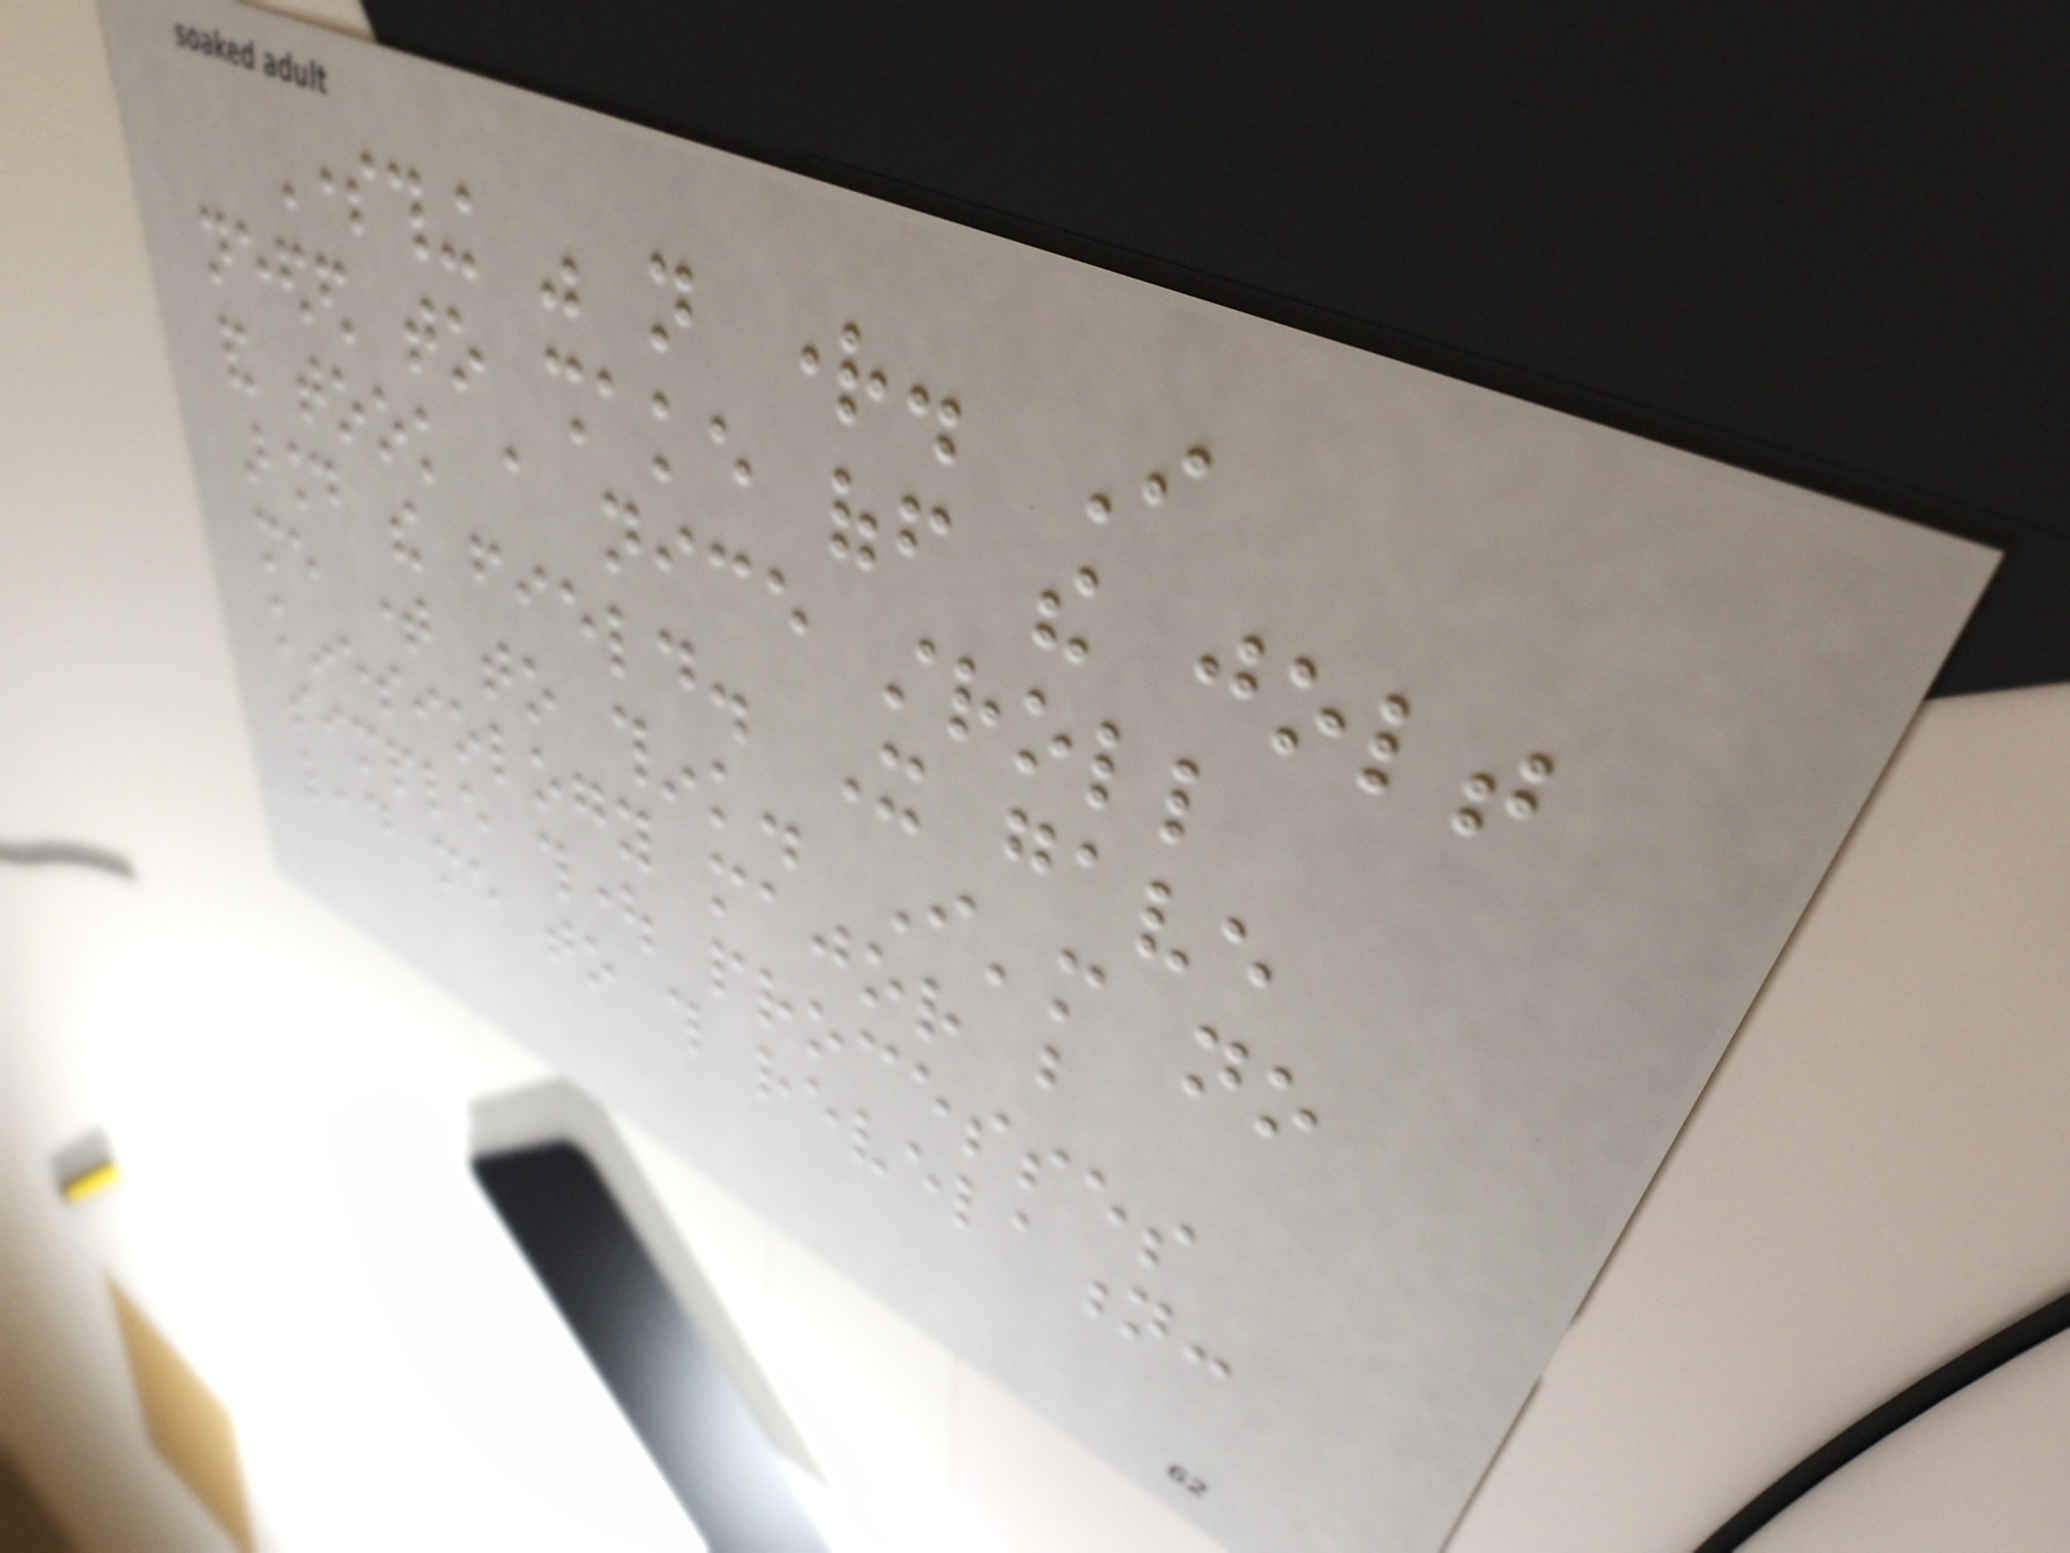Something was not right. I
needed to shake off the jolt
and took a nice stroll
around the field. It gave
me time to think. I'm no
kinesiology major but
simple thought processes
lead me to this revelation:
